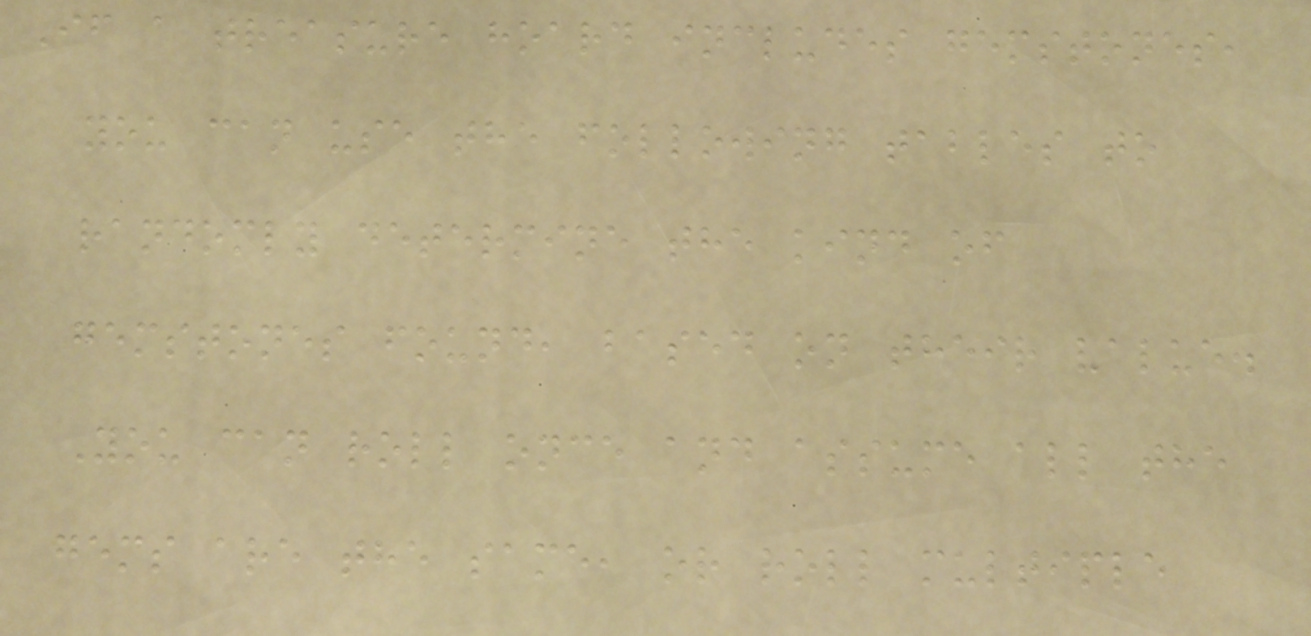If a treasure hoard includes gemstones,
you can use the following tables to
randomly determine the kind of
gemstones found, based on their value.
You can roll once and assume all the
gems are the same, or roll multiple
